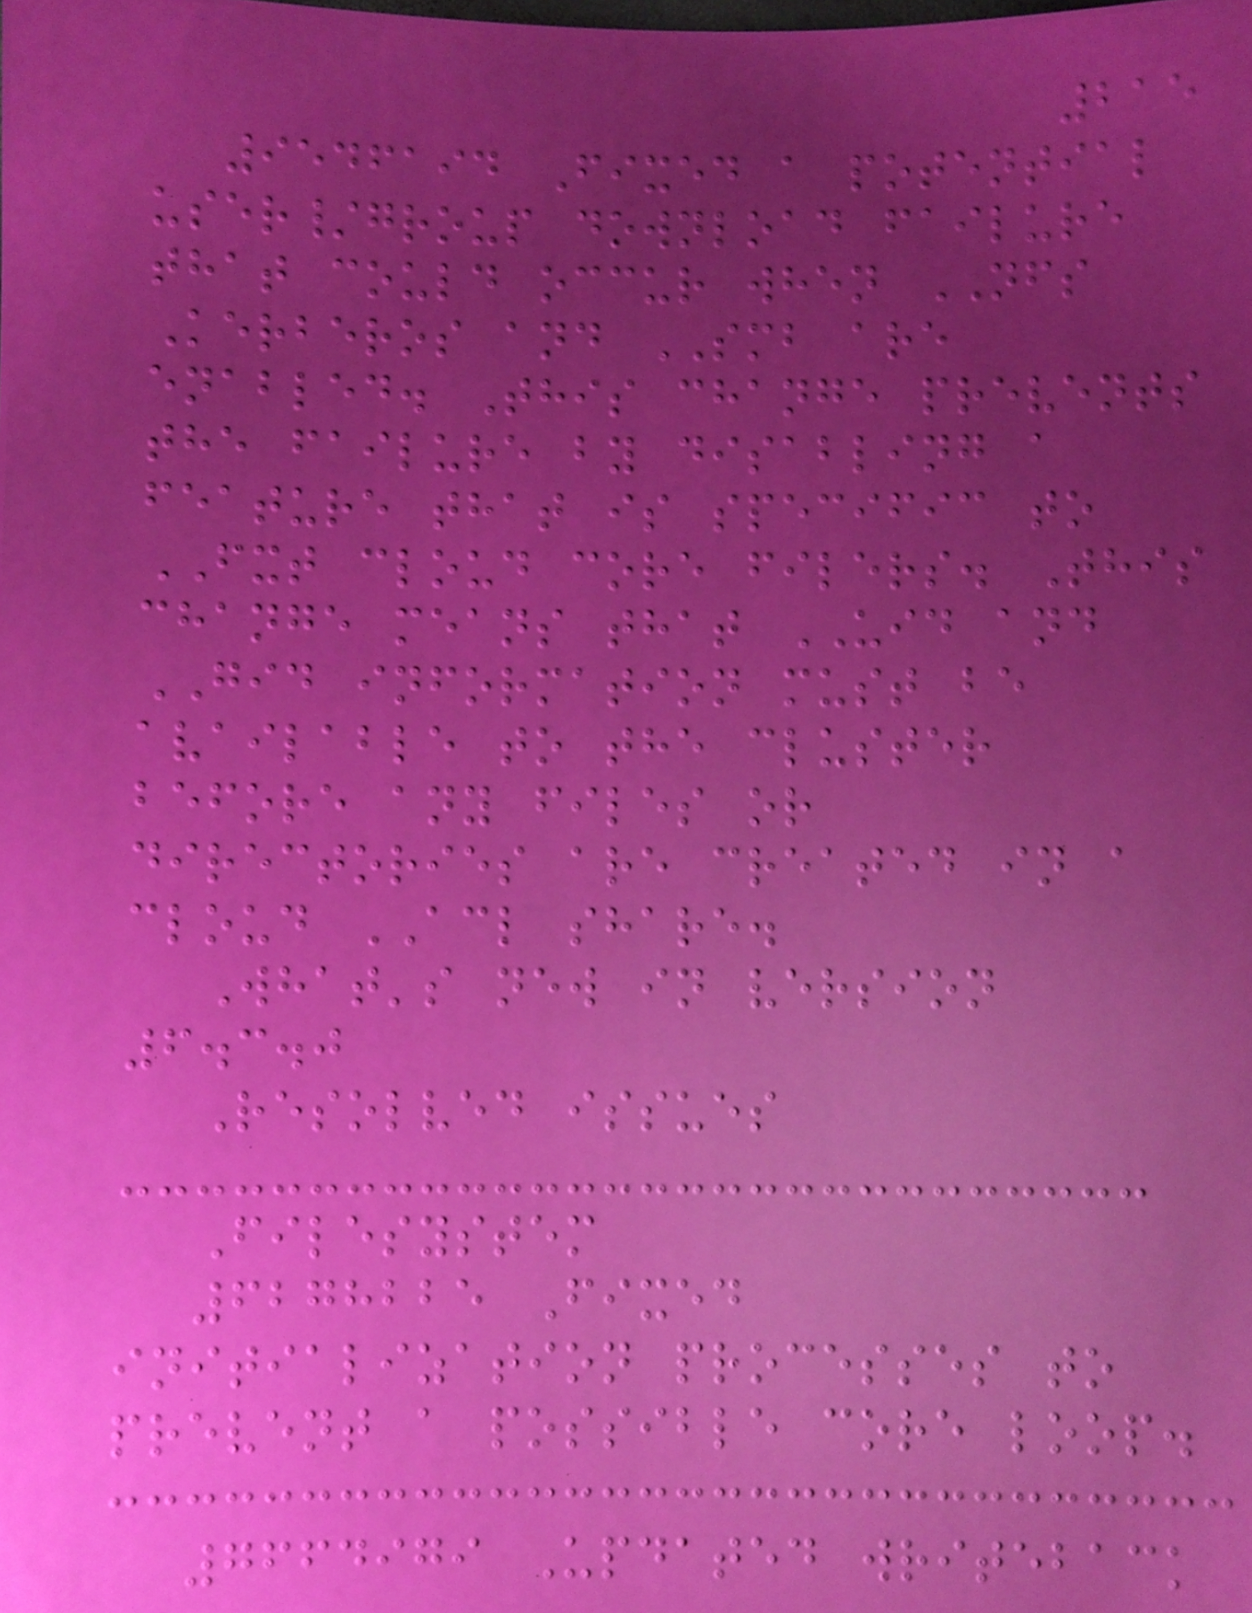215
9546194 Fixed a potential
user/group download failure
that could occur when NFS
Kerberos and SMB are
enabled. This change prevents
the failure by disabling a
feature that is specific to
FXT cloud core filers. This
change means that UID and
GID information must be
available to the cluster
before any files or
directories are created in a
cloud ACL share.
What's new in version
6.3.0
Resolved issues
Filesystem
6278225 Fixed
initialization processes to
prevent a possible core loop.
7664979 Updated writeback
